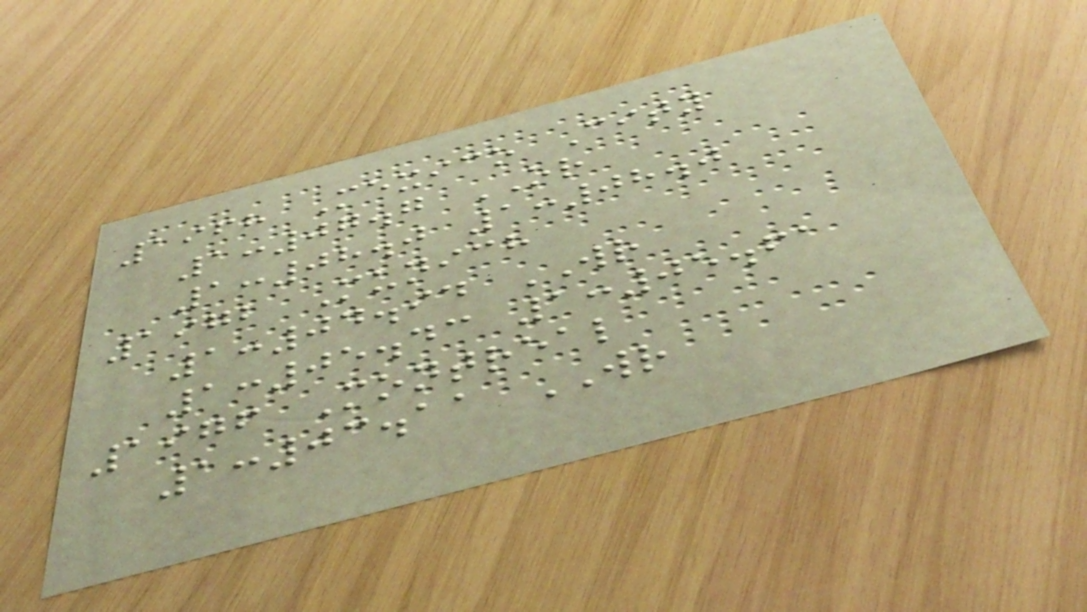1968 Mexico City
1:07.7 OR
1:08.0 1:08.0
1972 Munich
1:04.94 WR
1:05.43 1:05.61
1976 Montreal
1:03.11 WR
